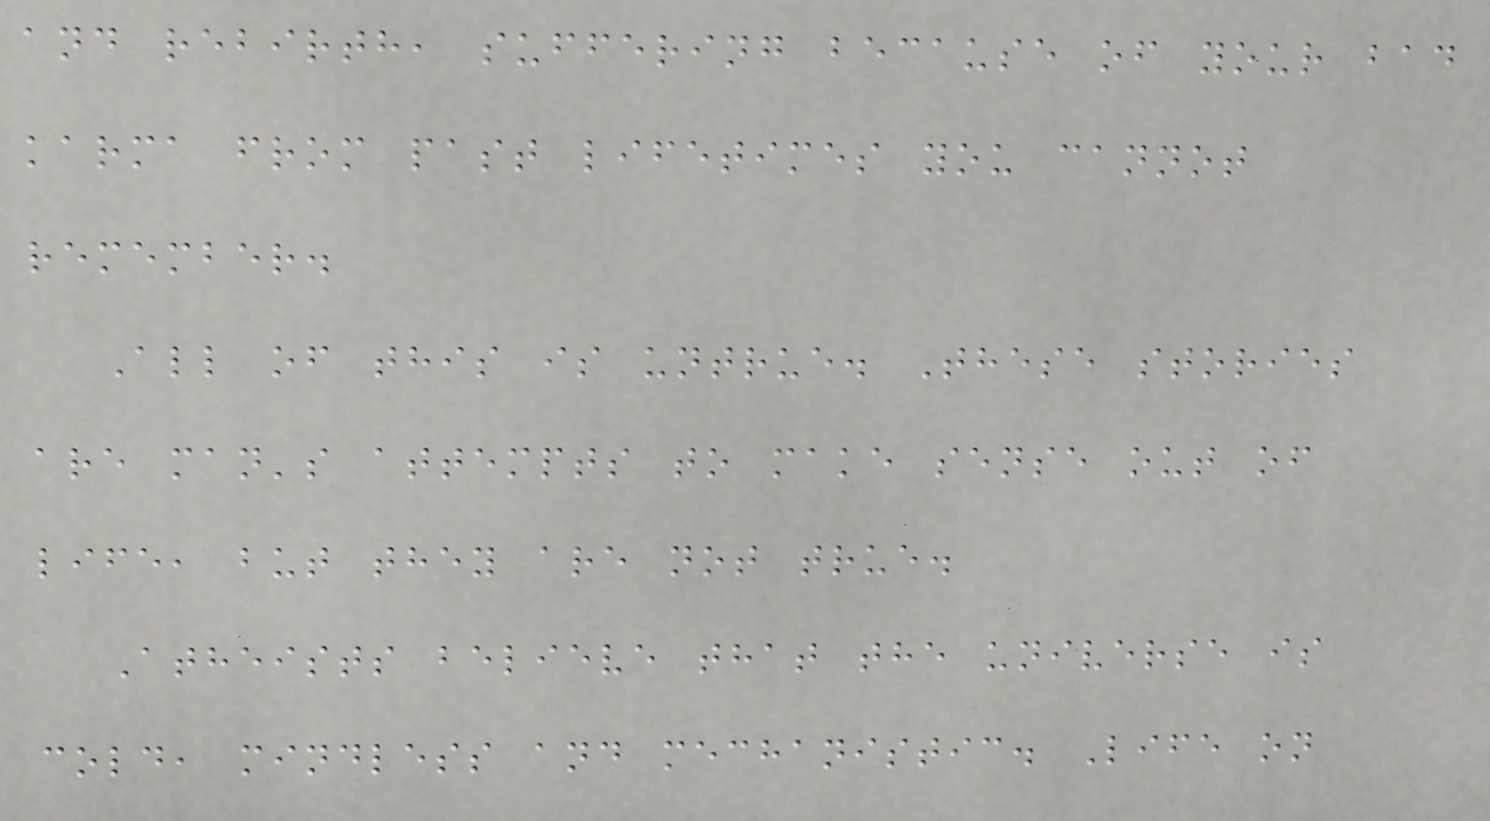and rebirth, suffering because of your bad
karma from past lifetimes you cannot
remember.
All of this is untrue. These stories
are man's attempts to make sense out of
life, but they are not true.
Atheists believe that the universe is
cold, mindless and mechanistic. Life on
